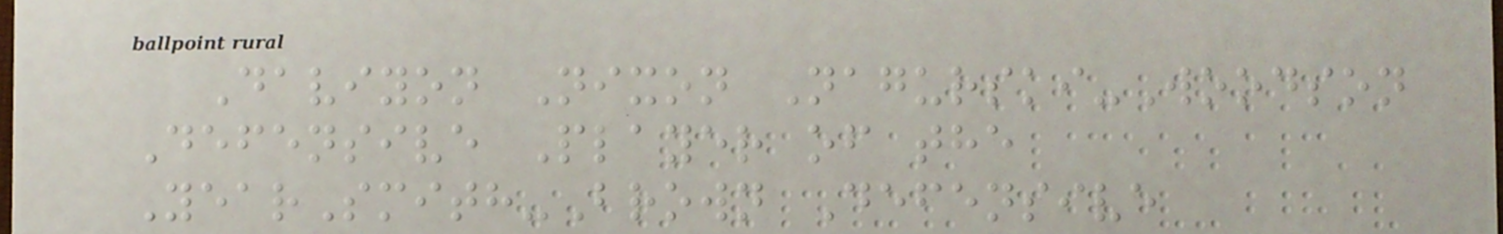Daviyon Nixon Nagurski-Woodson
Defensive Player of the
YearSmith-Brown Defensive
